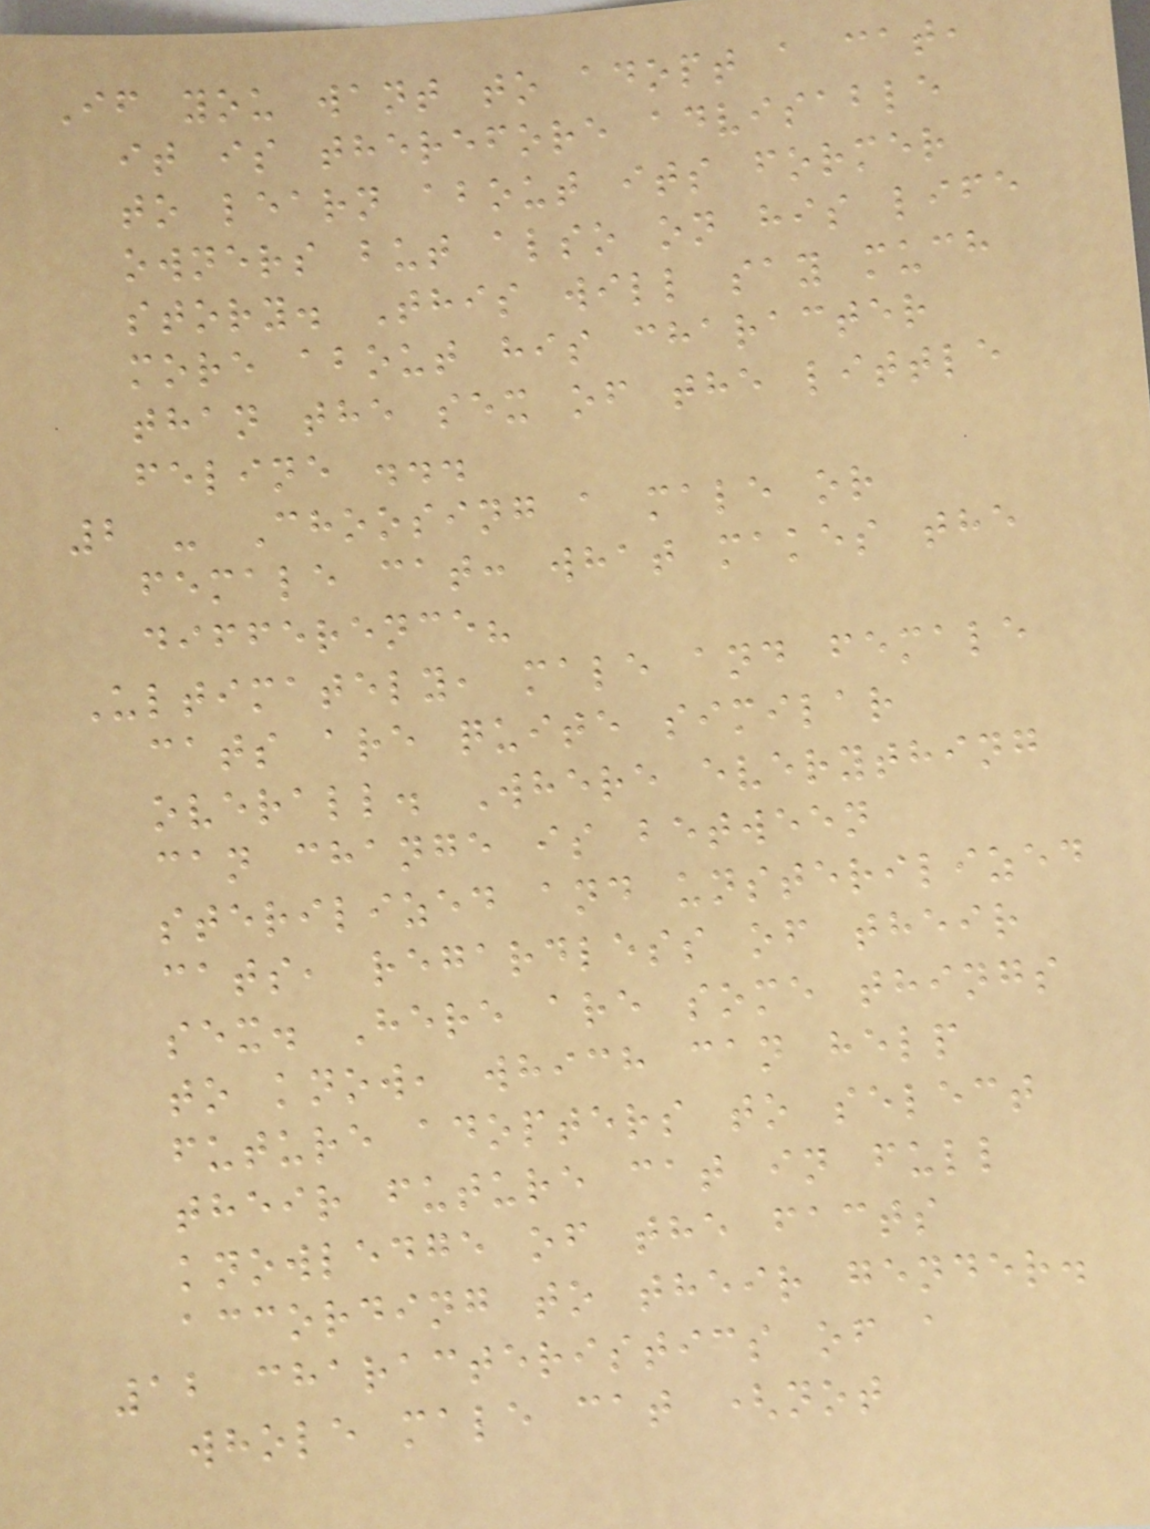If you want to adopt a cat,
it is therefore advisable
to learn about its former
owners but also on his life
story. This will say much
more about his character
than the sex of the little
feline ...
2 - Choosing a male or
female cat: what makes the
difference?
Ultimately, male and female
cats are quite similar
overall. Where everything
can change is between
sterilized and unsterilized
cats, regardless of their
sex. Here are some things
to know, which can help
future adopters to select
their future cat in full
knowledge of the facts
according to their gender.
12 characteristics of a
whole male cat (not
